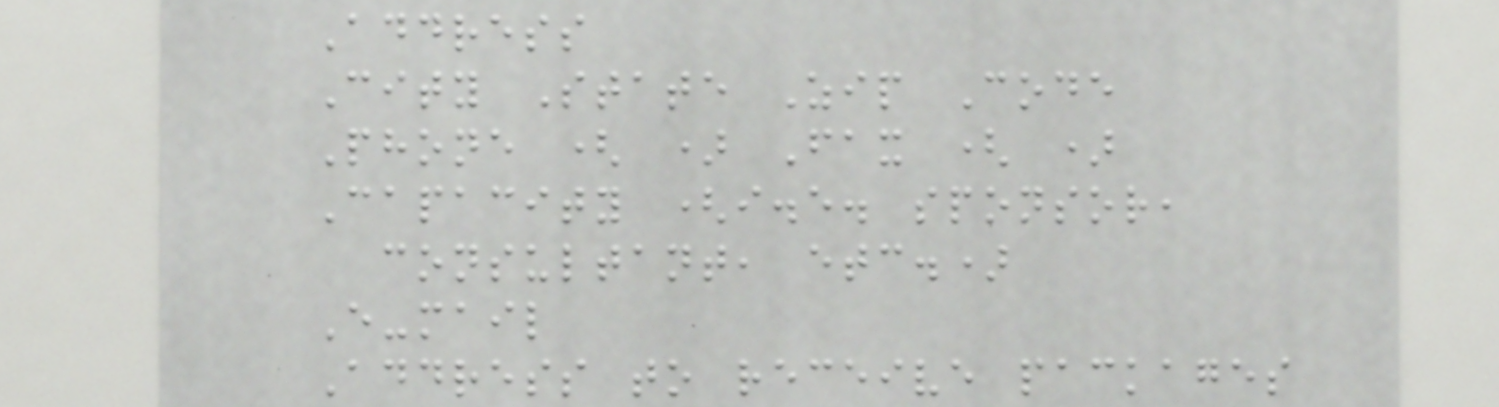Address
City State Zip Code
Phone ( ) Fax ( )
Capacity (i.e. sponsor,
consultant, etc.)
E-mail
Address to receive packages
